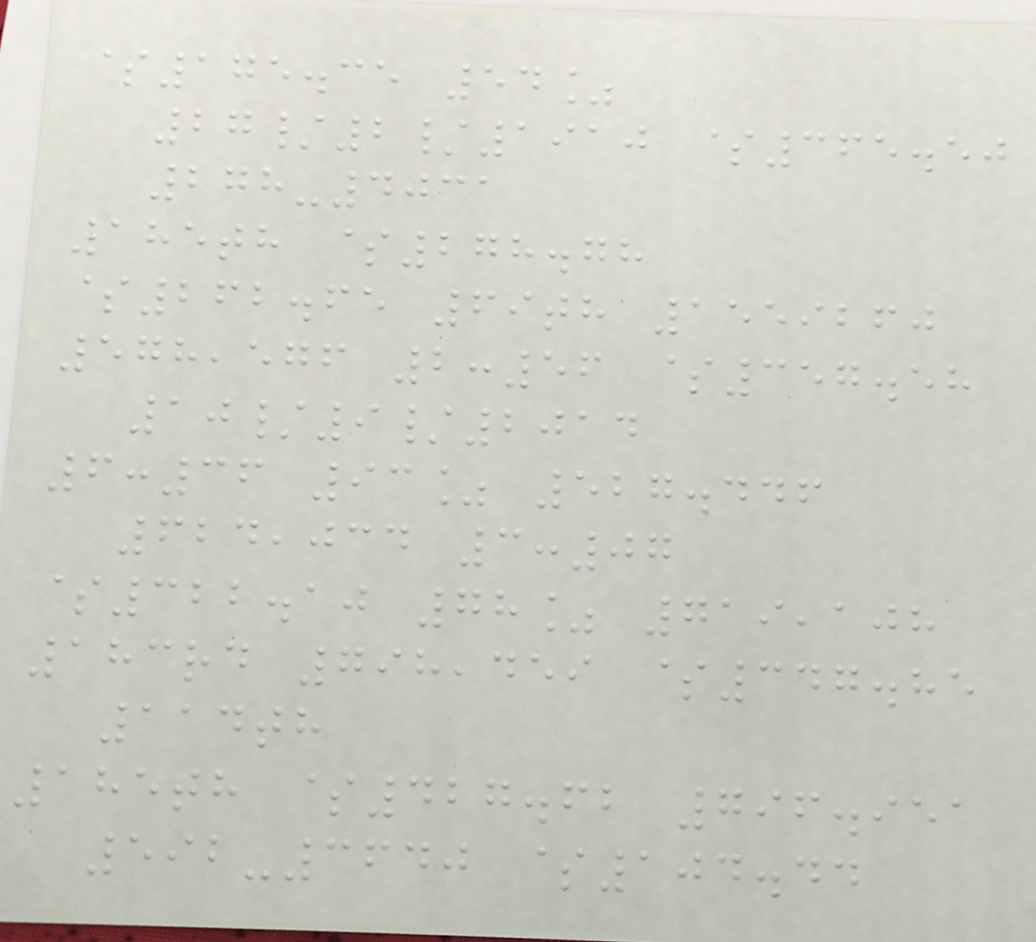$175.35 54%
27/2/1910 $365.50
278-4031
185th $278.78
$262.65 69th 1559260
578,576 2:56 $357.58
10/9/2014
6:36 93% 527.446
624,034 3:07
$322.10 78% 719,108
183rd 798,459 $347.85
114th
185th $427.62 796.951
592-3640 $104.44
